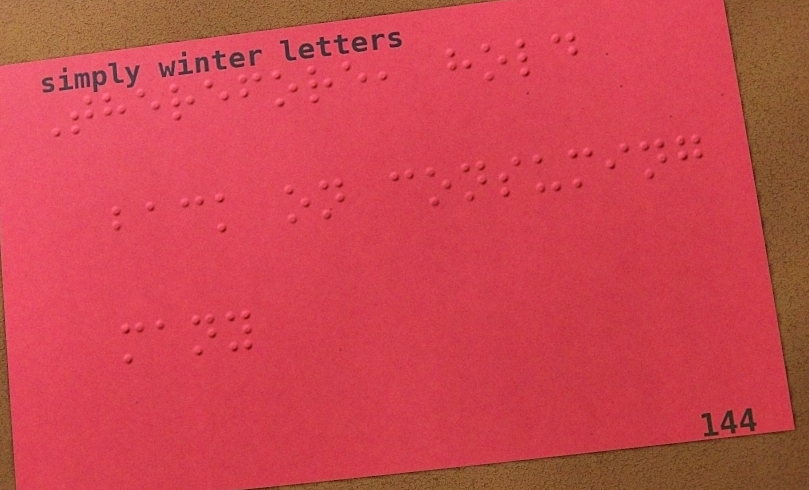Therefore, hold
back on consuming
many
